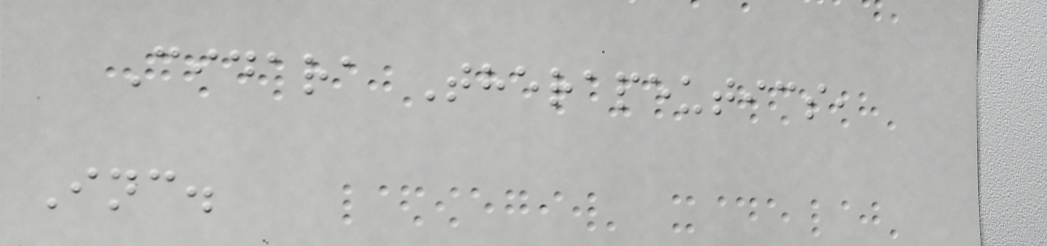Cidara Therapeutics,
Inc.
